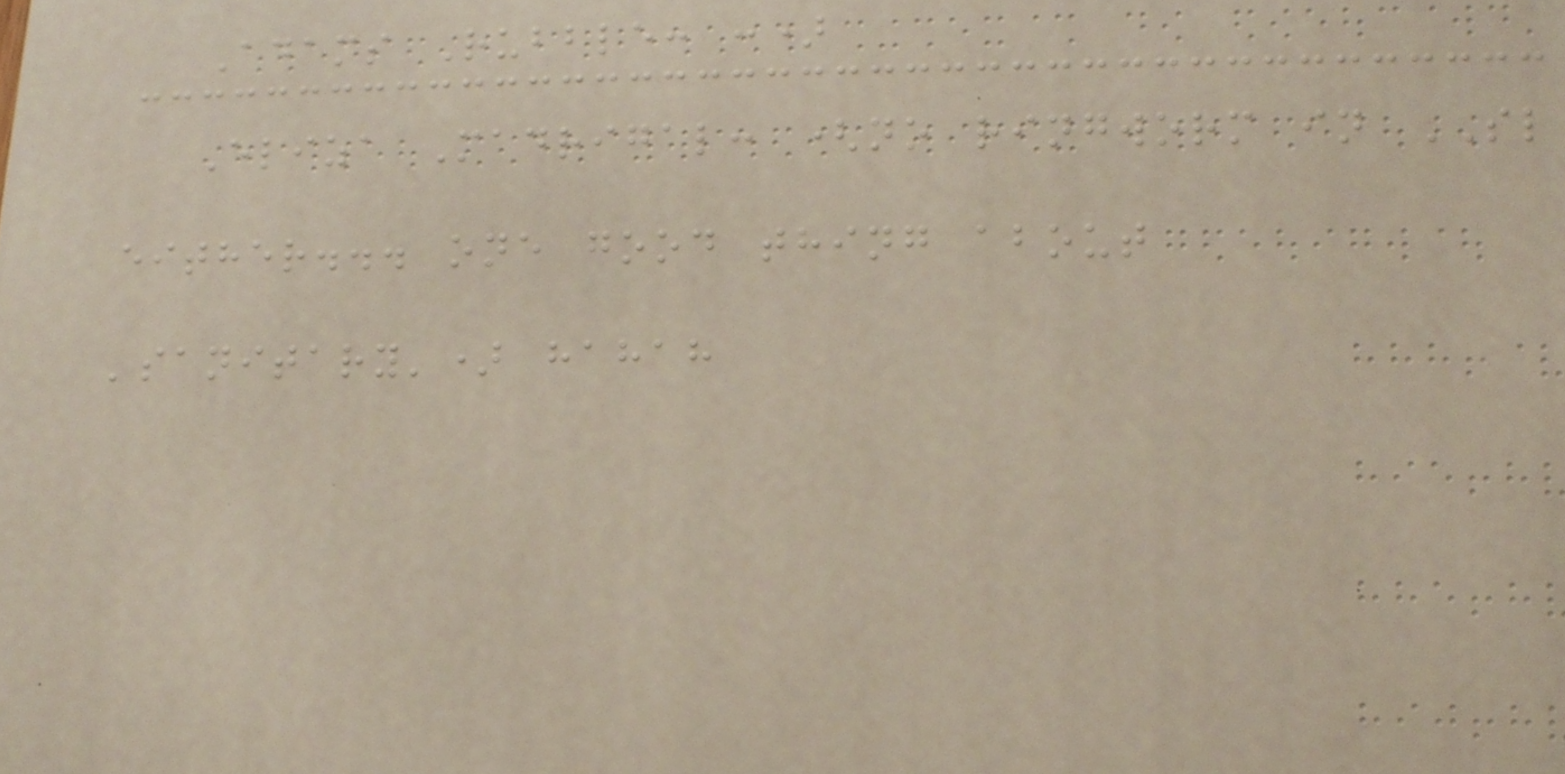Adams Rubble: :)
Eliza Madrigal: (no ringworm in SL
either... one good thing about
'sanitary') hahah
